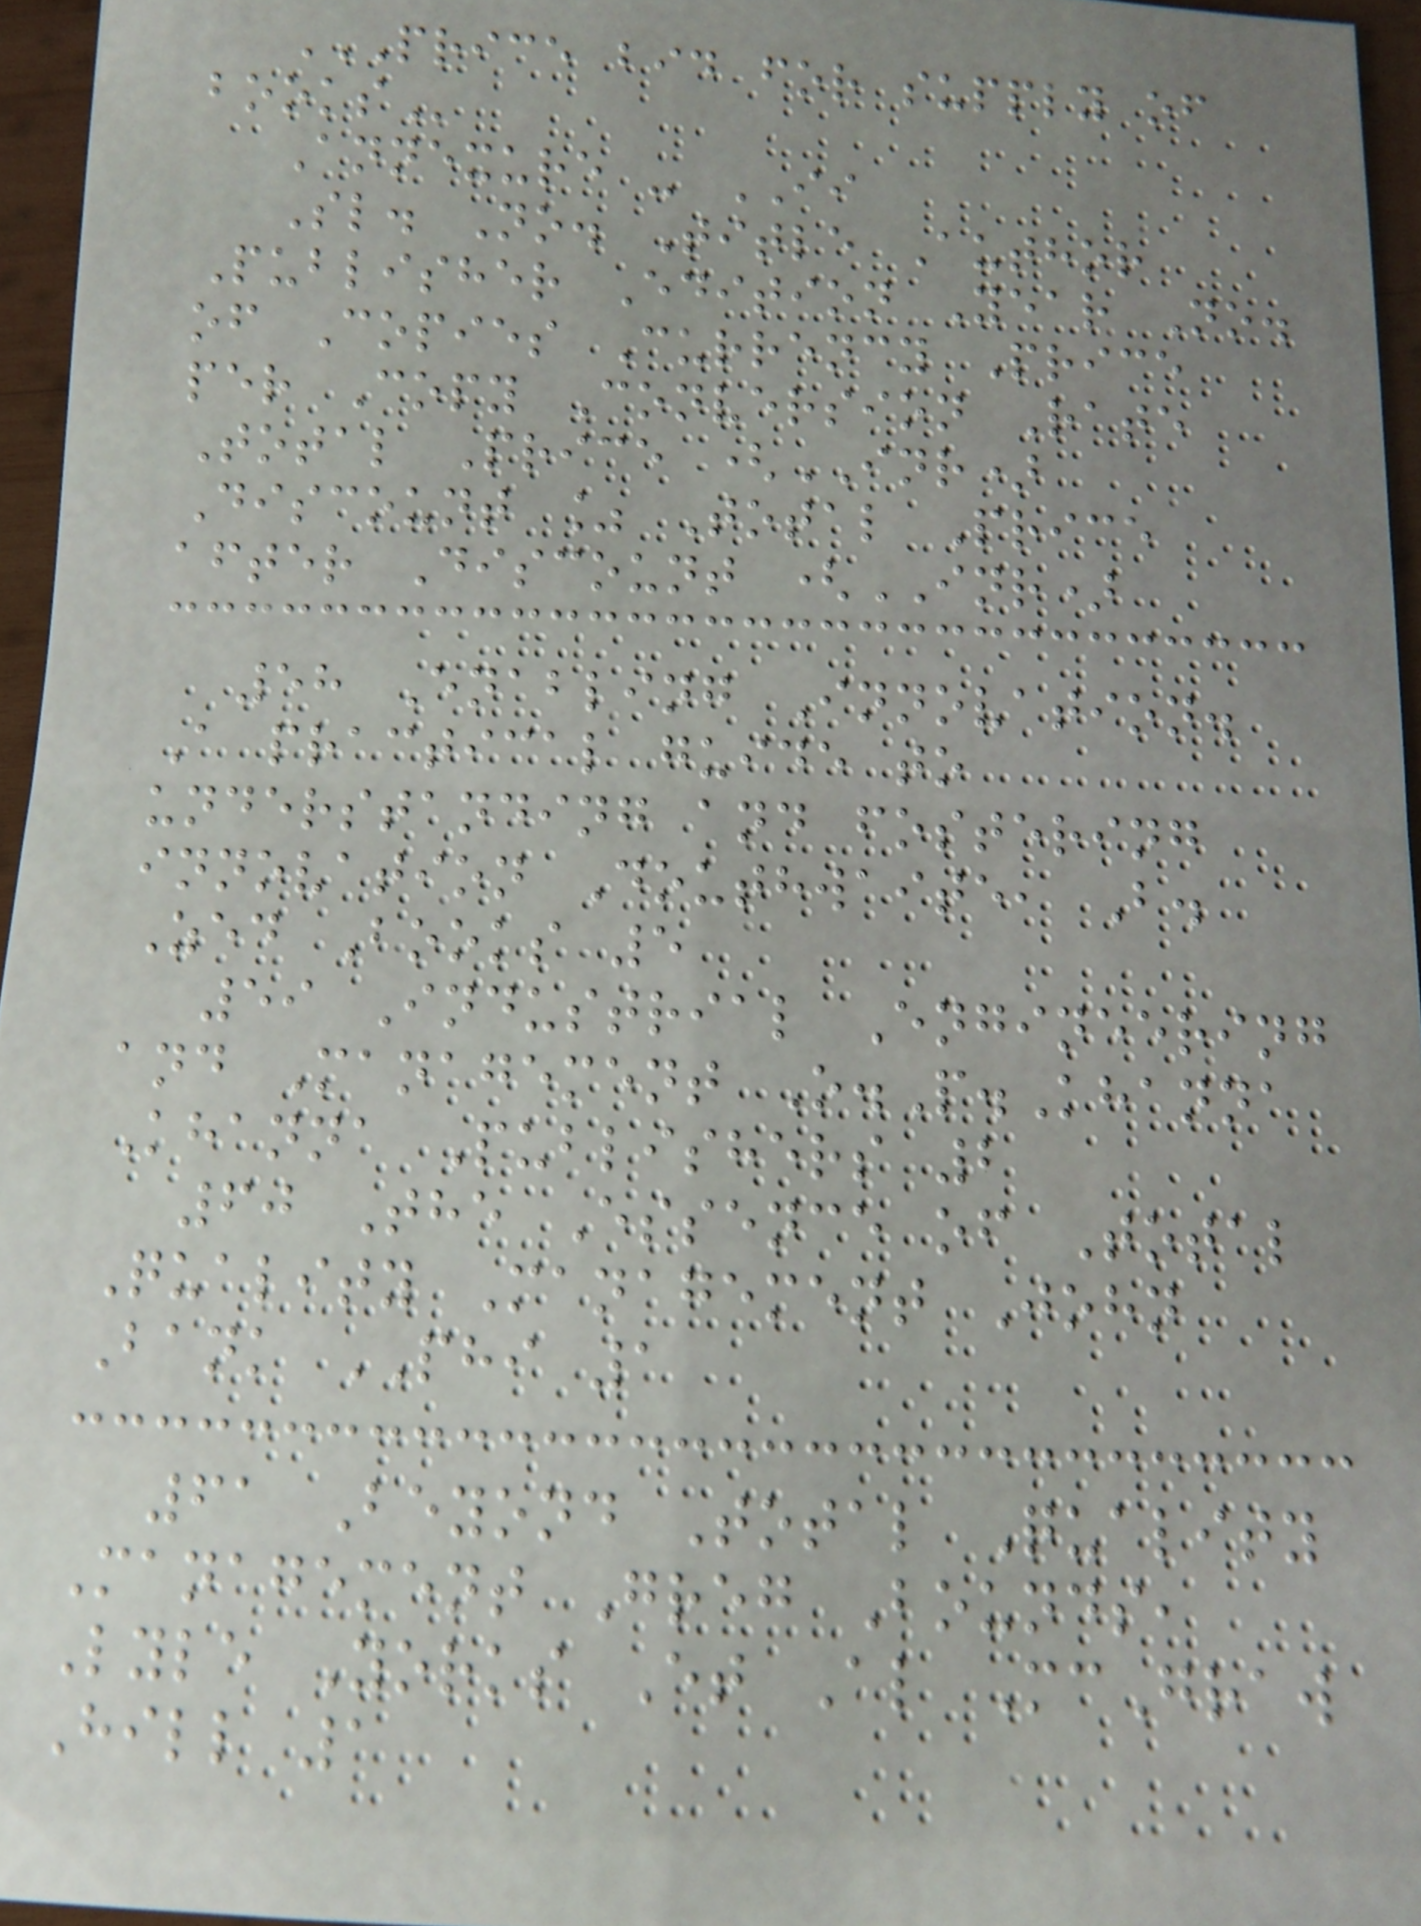PRICE BID FOR SUPPLY OF
BOOKS
Annexure - II
Sl. No. Title Author
Publisher Edition Year No.
of Copies Currency Price
per Copy Conversion Rate
Total Price (INR)
Discount % Total Price
after Discount (INR)
58 Enabling Innovation.
A practical guide to
understanding and fostering
innovation Douthwaite, B.
Zed Books 5
59 Industrial Engineering
and Management O.P.Khanna
Khanna Publishers 2
60 The Essence of Total
Quality Management John
Bank PHI 1
61 Beyond Total Quality
Management Greg Bounds,
Lyle Yorks Et Al McGraw
Hill 1
